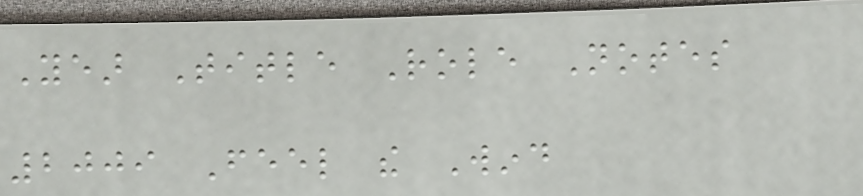Year Title Role Notes
2009 Feel the Wind
